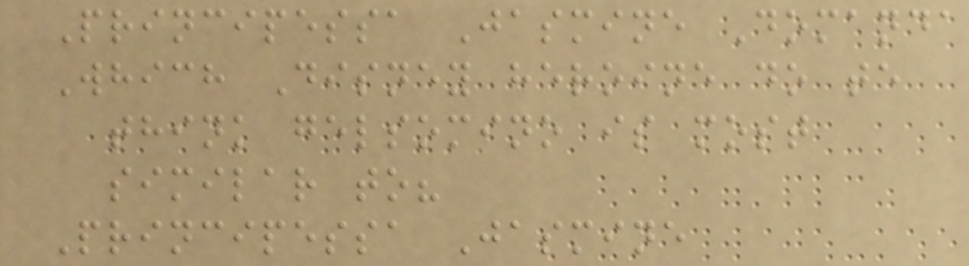Principessa Jasmine Domanda
Which Disney heroine do te
think gelsomino is most
similar to?
Principessa Jasmine
